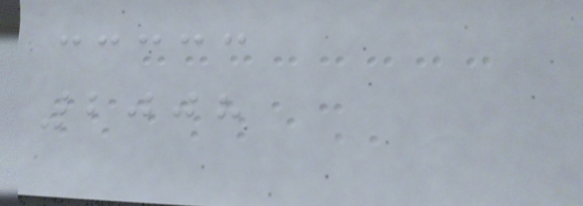2008
